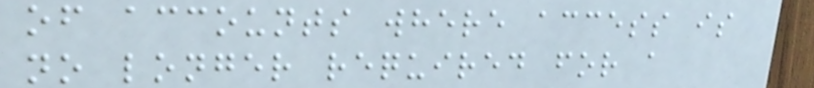of accounts where access is
no longer required for a
